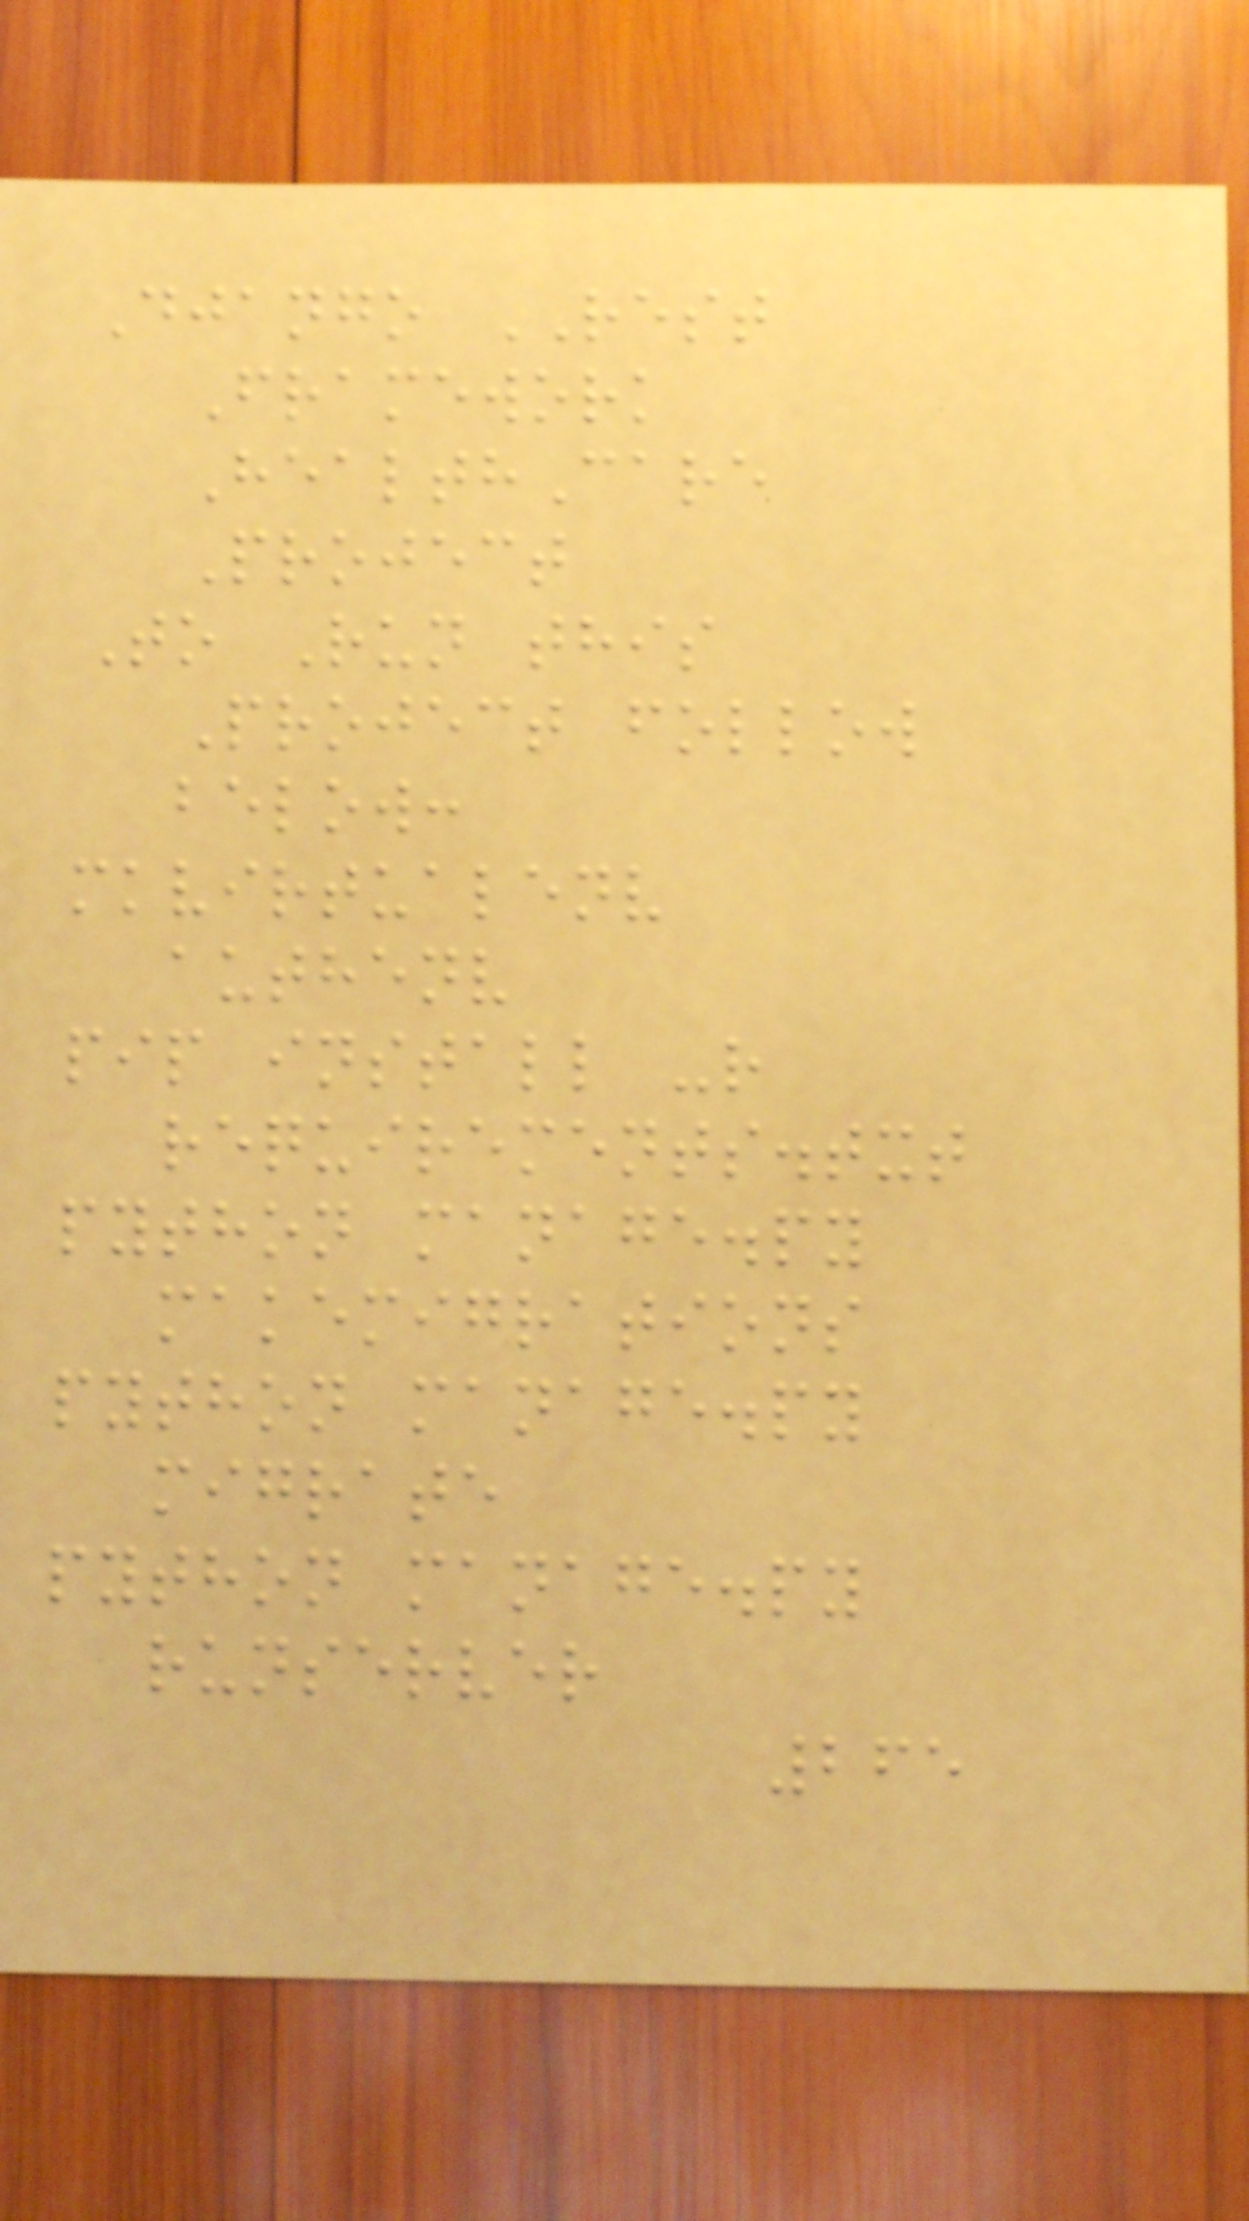Django REST
Framework
HealthCare
Project
To Run this
Project follow
below:
mkvirtualenv
authenv
pip install -r
requirements.txt
python manage.py
makemigrations
python manage.py
migrate
python manage.py
runserver
265
